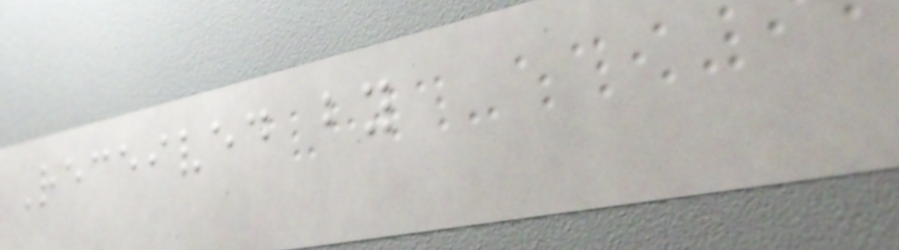Received by
